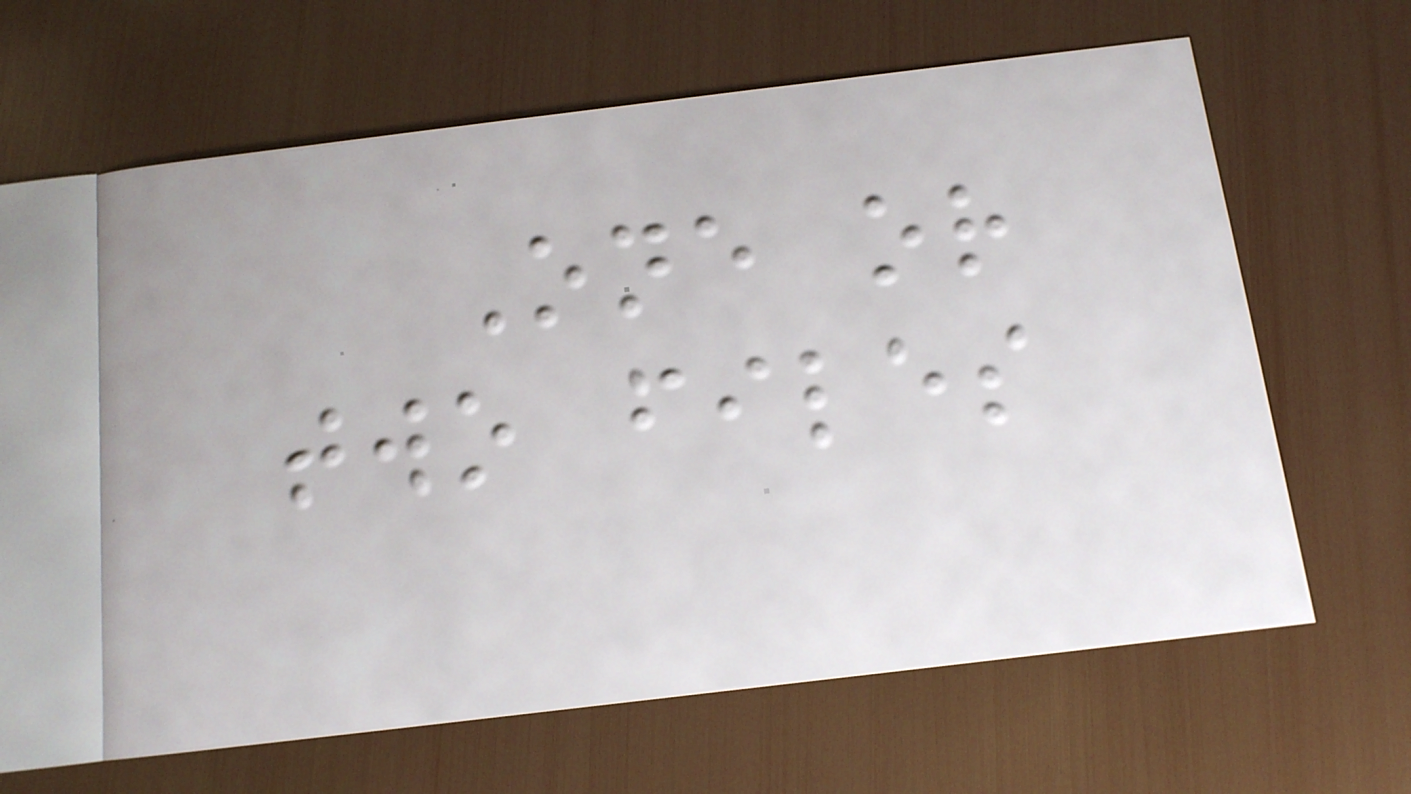One or
two files
